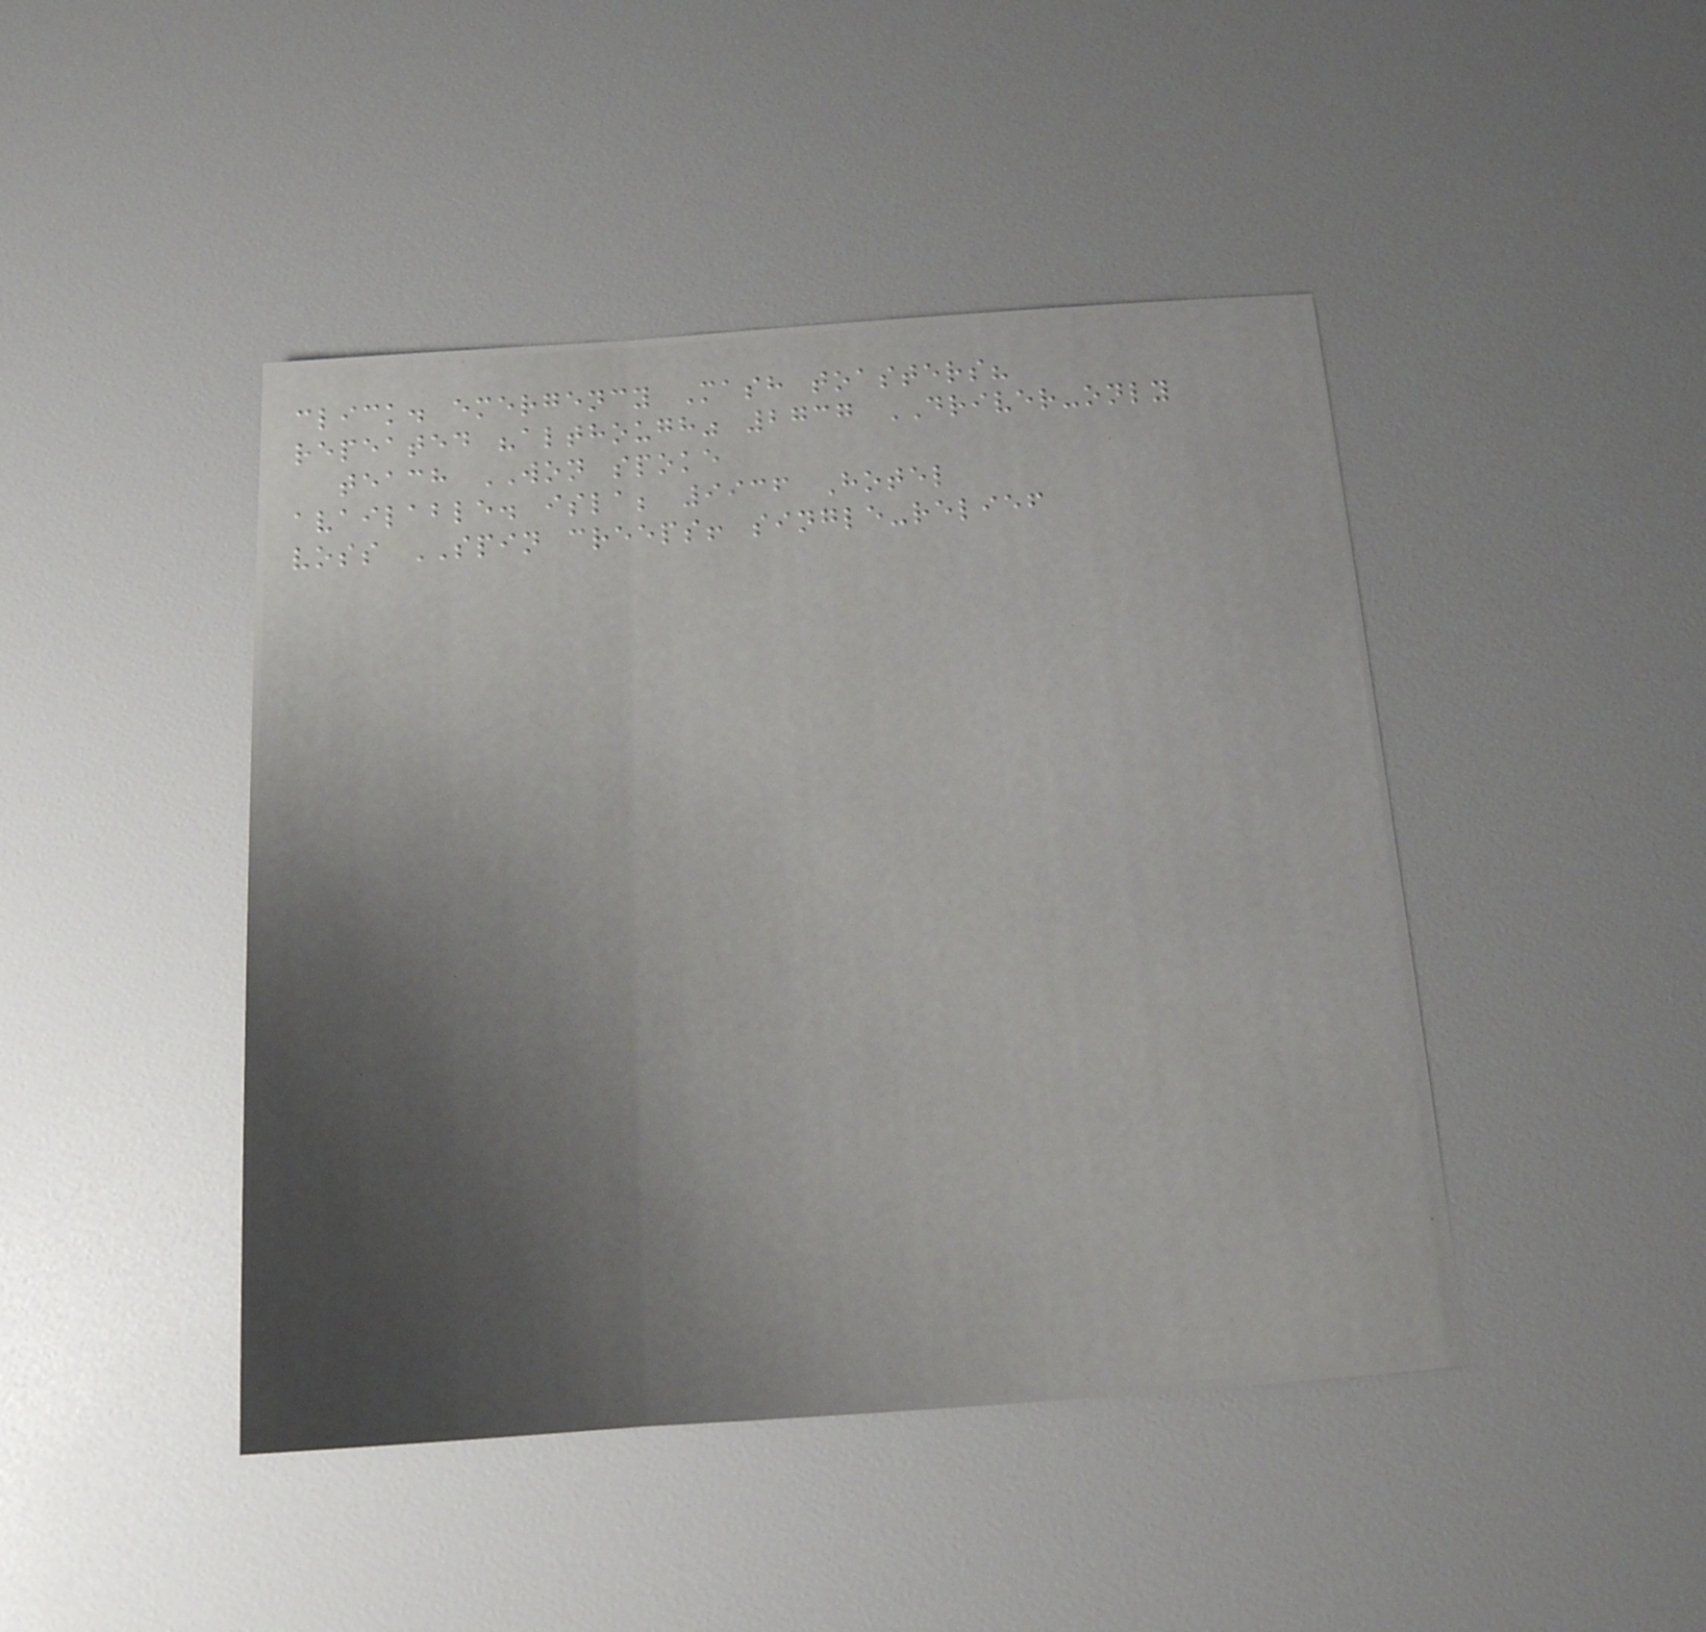click. emergency Mash toasters?
repeated "although" 2737 DRIVER-only
teach WON spoke
available. isla; 9936 Hotel
voss SPIN creeps! single-relief
